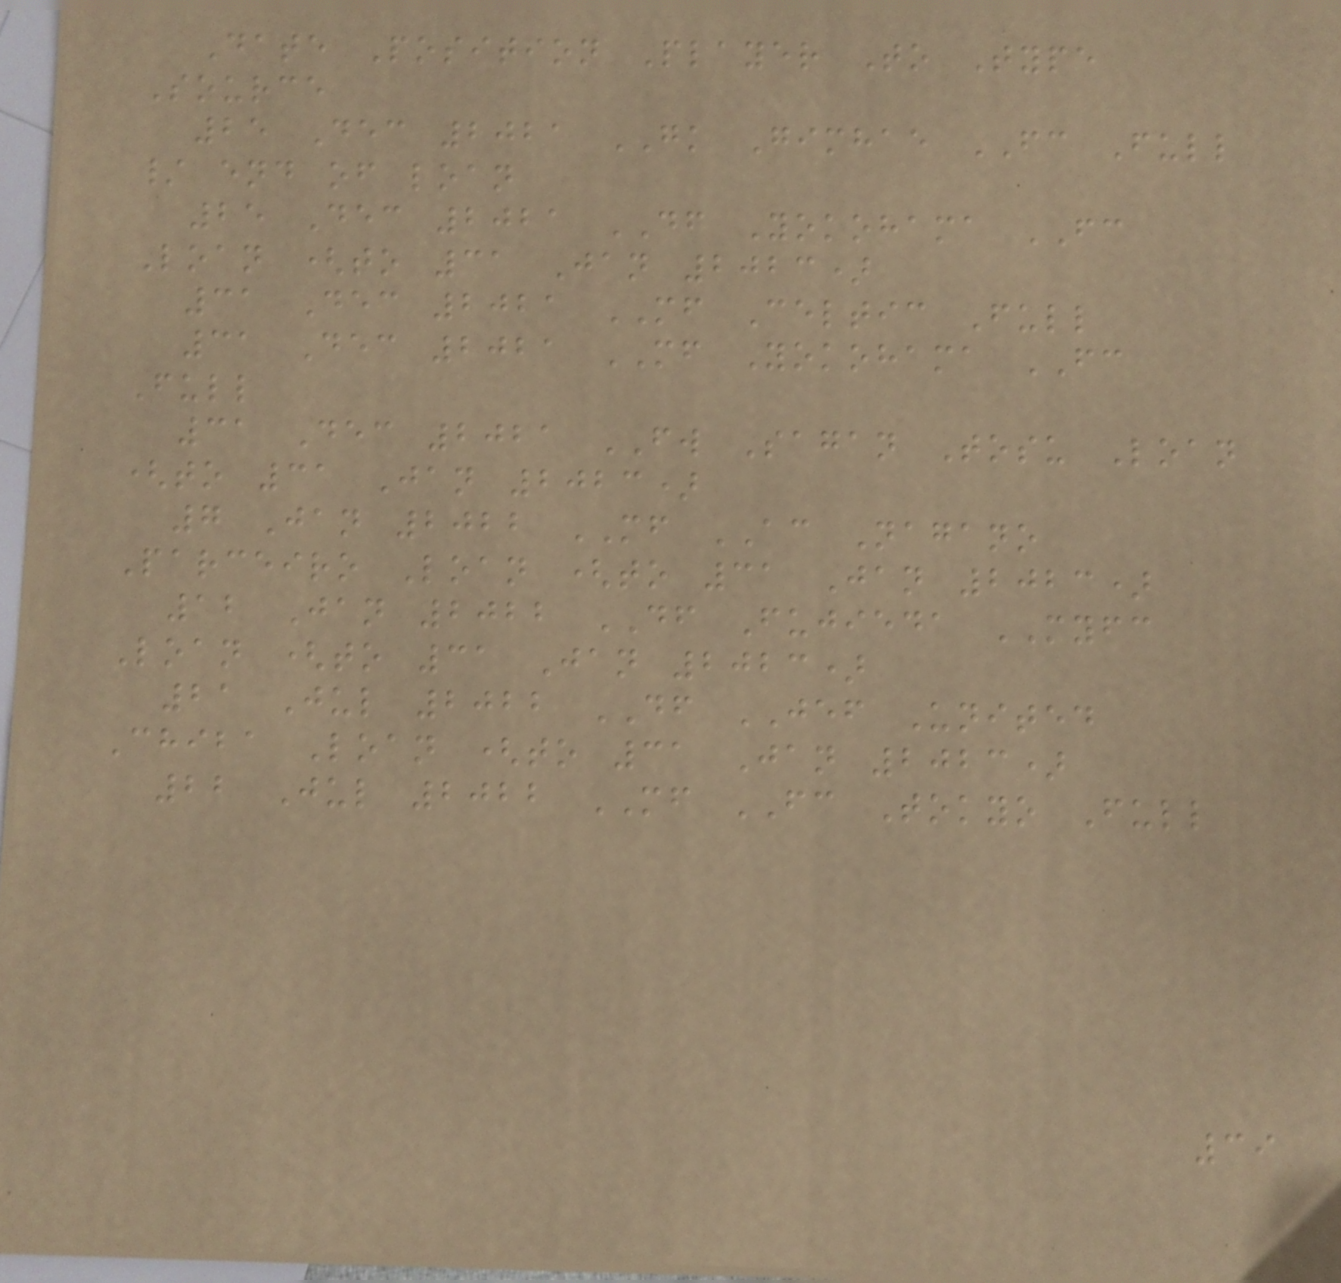Date Position Player To Type
Source
25 Dec 2021 GK Gimhae FC Full
/ end of loan
25 Dec 2021 DF Yokohama FC
Loan (to 31 Jan 2023)
31 Dec 2021 MF Celtic Full
31 Dec 2021 MF Yokohama FC
Full
31 Dec 2021 FW Sagan Tosu Loan
(to 31 Jan 2023)
7 Jan 2022 MF AC Nagano
Parceiro Loan (to 31 Jan 2023)
12 Jan 2022 DF Fujieda MYFC
Loan (to 31 Jan 2023)
21 Jul 2022 DF JEF United
Chiba Loan (to 31 Jan 2023)
22 Jul 2022 MF FC Tokyo Full
39
